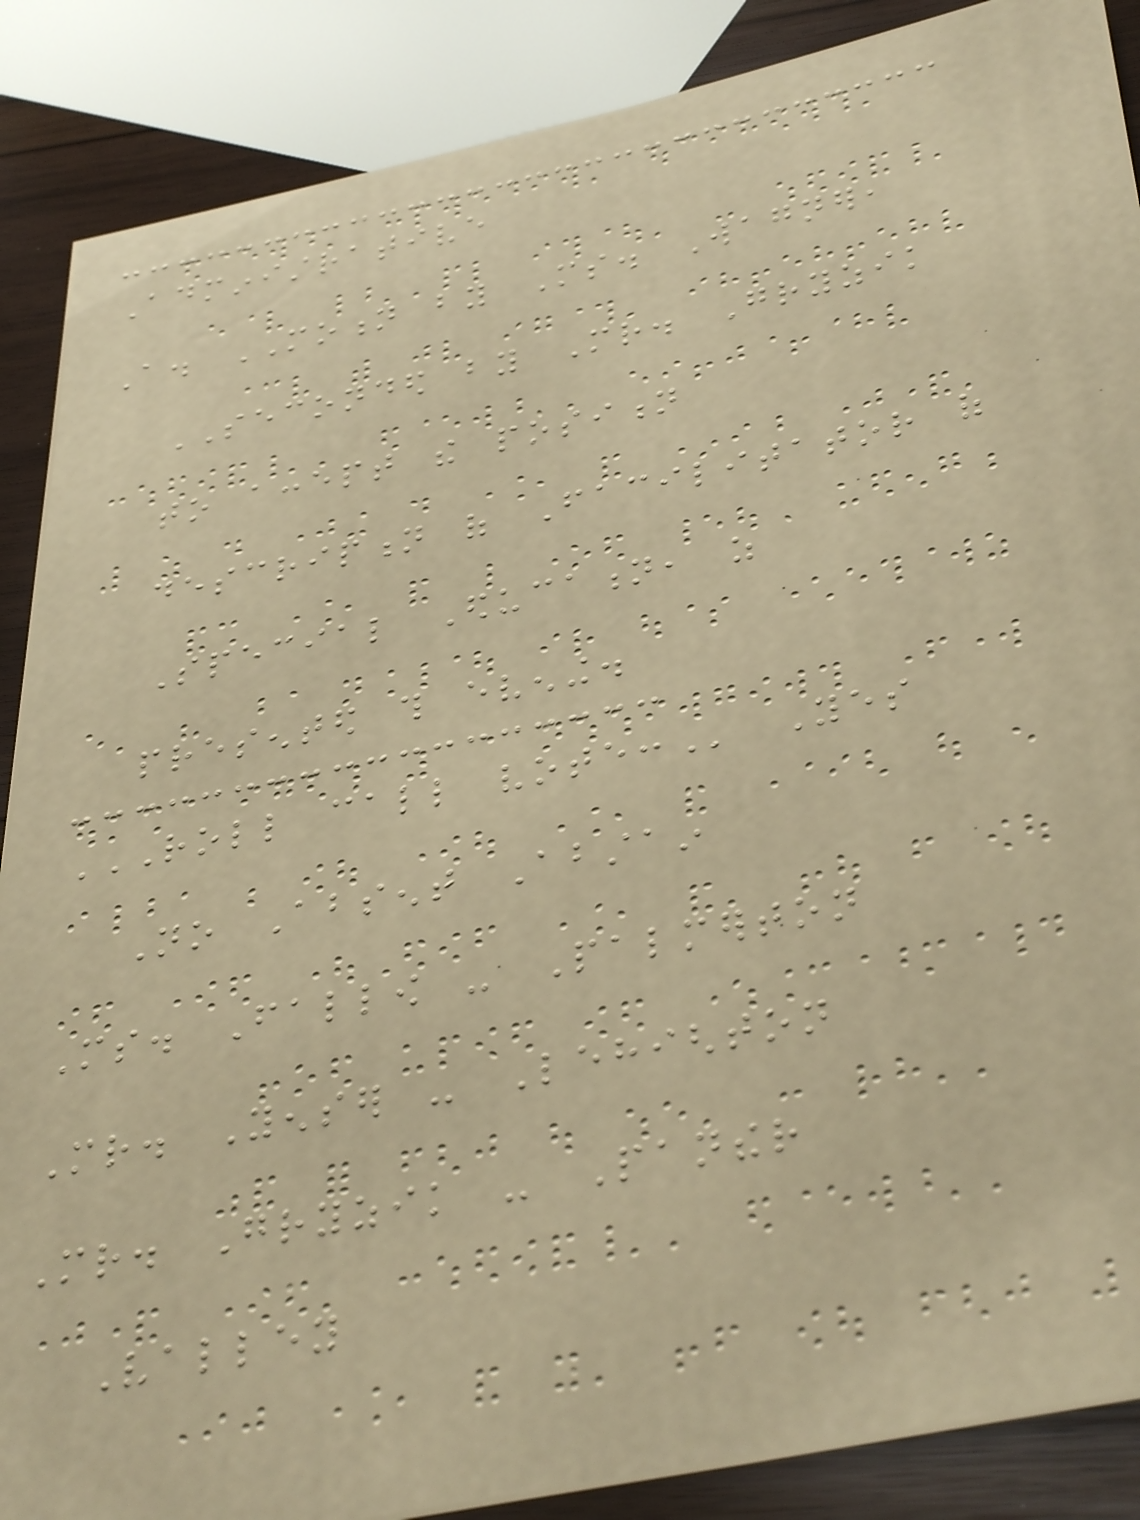Administrative
A. MOTION by Ms. Wagner,
SECONDED by Mr. Gryzik
to accept the position
description of Facilitator of
Special Education, as
presented this evening.
ROLL CALL VOTE: Yes
No Absent Abstain
Ms. Fallow - Palmerton
Mr. Yenser - Lehighton
Mr. Gryzik - Panther
Valley
